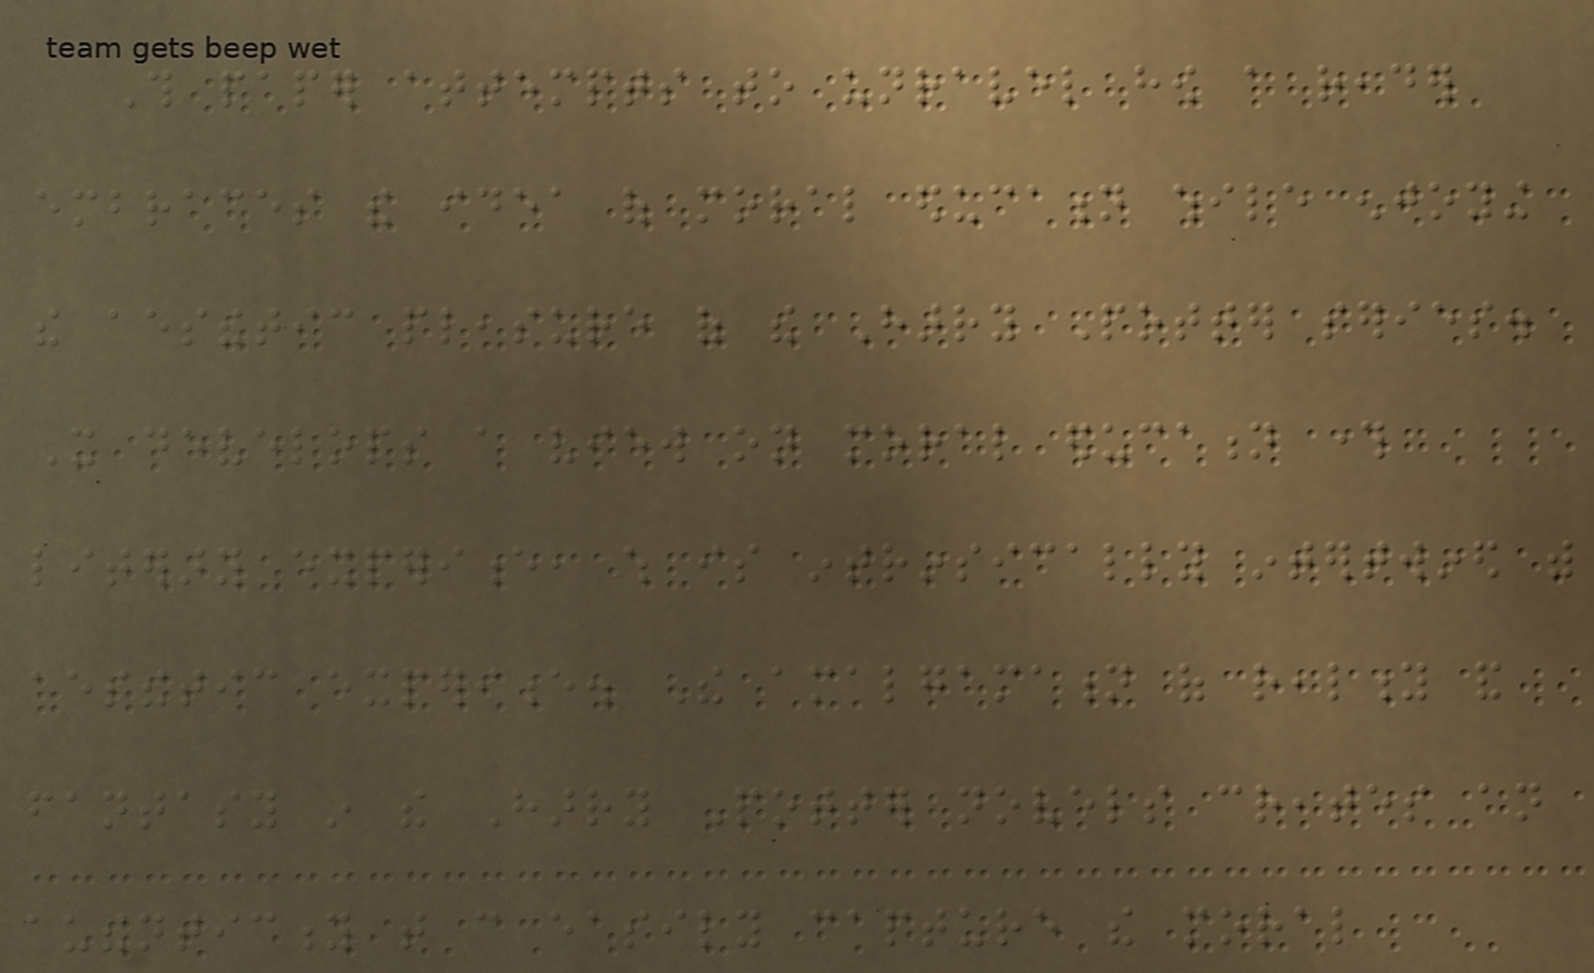This paper attempts to unravel how a reader
embraces the idea of moral education while enjoying
the aesthetic pleasure of the Harry Potter series.
It develops a view on moral education through
literary experience, which is intrinsically intertwined with
aesthetic experience. The amalgamation of reality and
fantasy in the Harry Potter novels creates an
authenticity that can easily capture the moral
